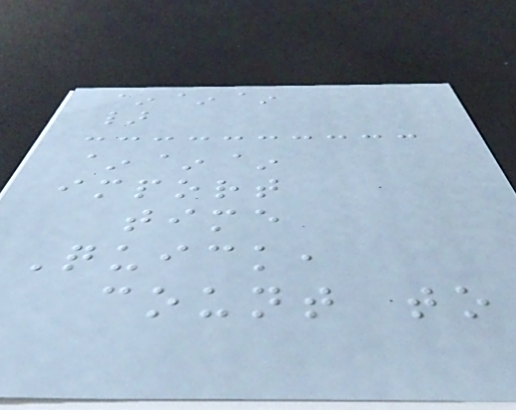~~~
}
~~~
import
time
Quick,
count to
